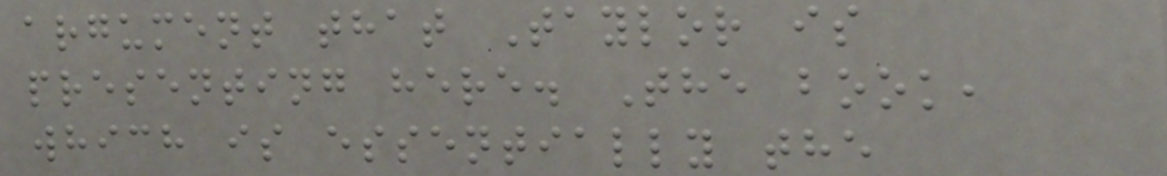argument that Taylor is
presenting here. The book,
which is essentially the
